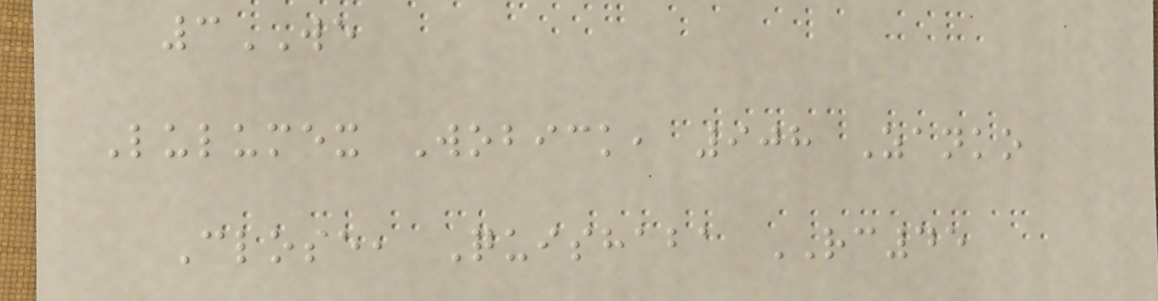3WE
Lulumex Wobick, 908 Zanko
Close, Quishaba RC45
